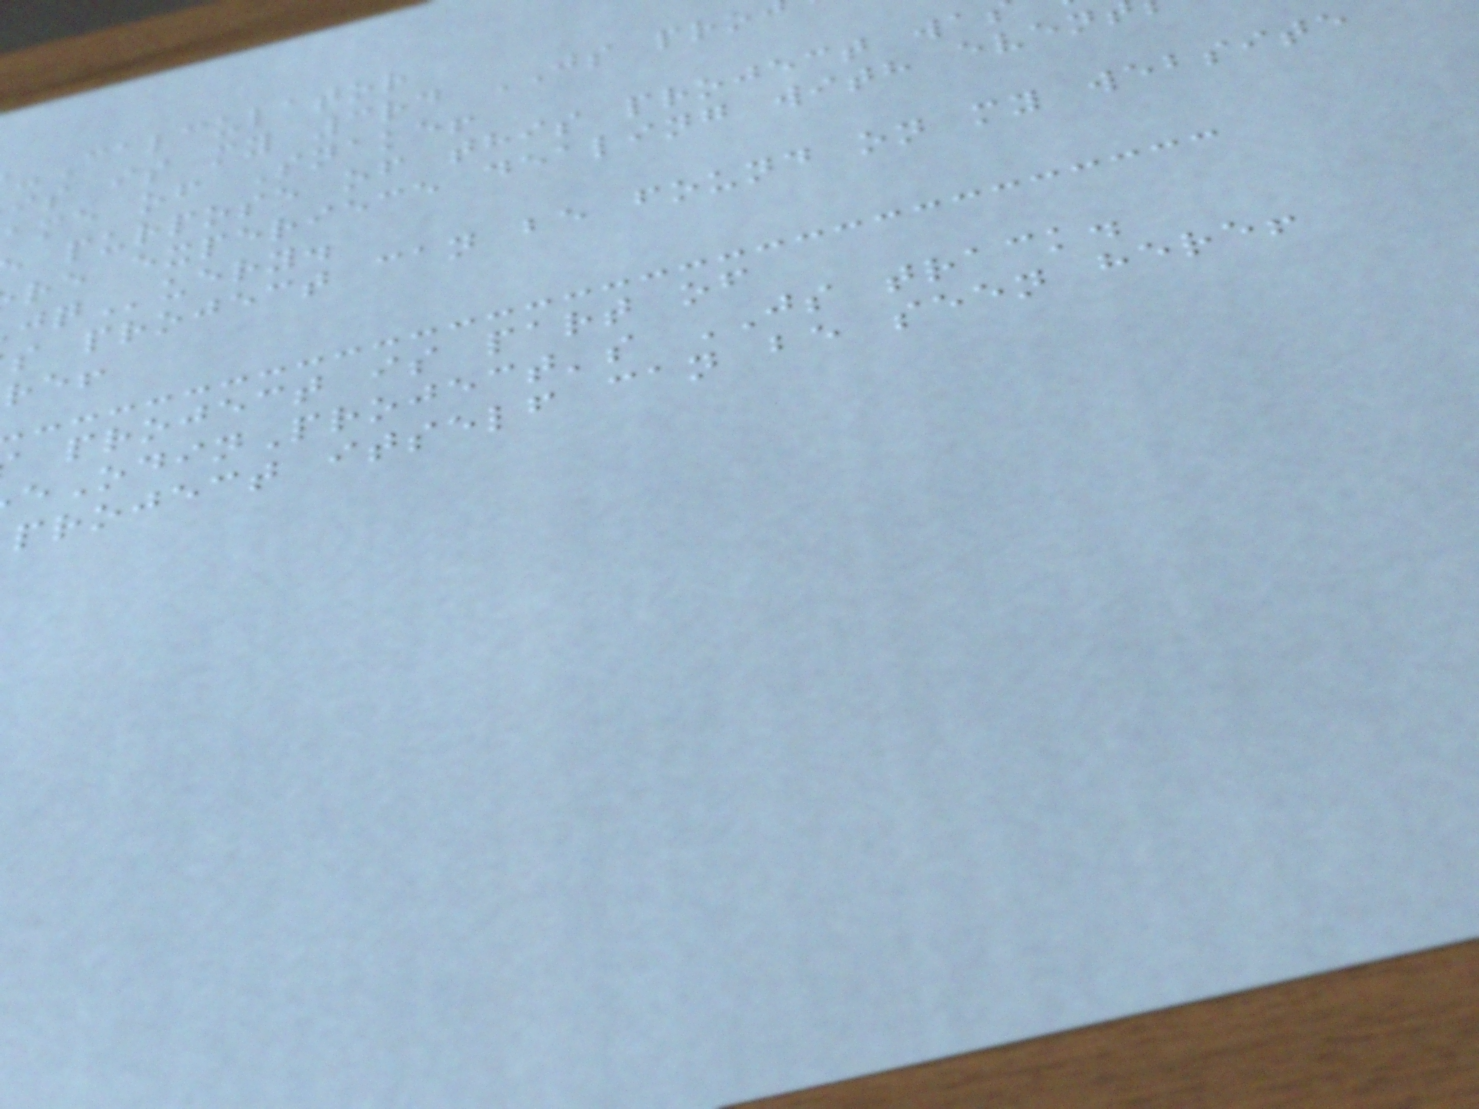-Calculator
is is my 3rd JS pro
ame of Snake!
purpose of this project wa
re experiece dealing with even
uery.
s project can be found on my website
project is part of
eOdinProject's JS track.
project itself can be seen here!
